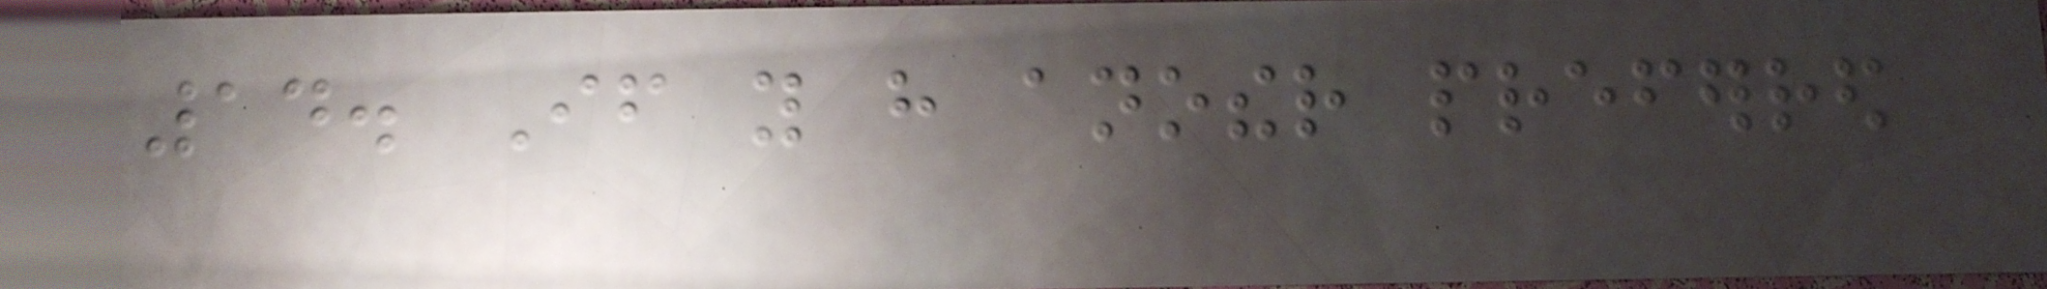14. If you have another preferred
